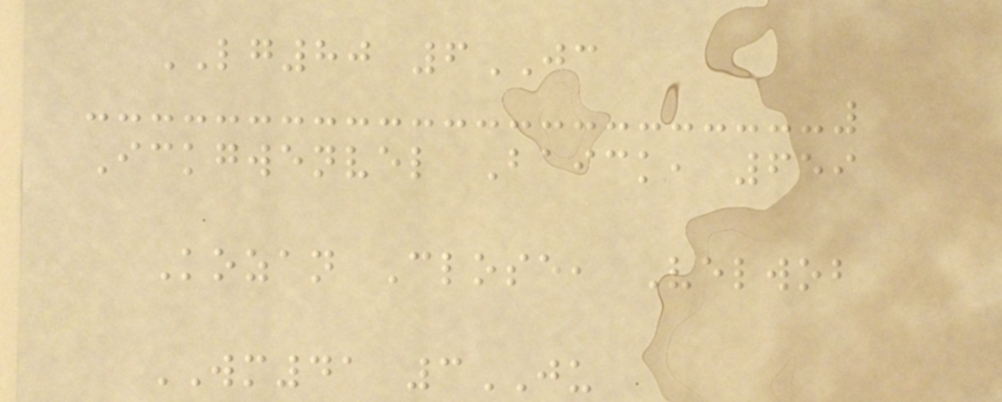LG80 6JC
Ickgwenvel Baick, 659
Kozan Close, Velwob
WM41 3JU
